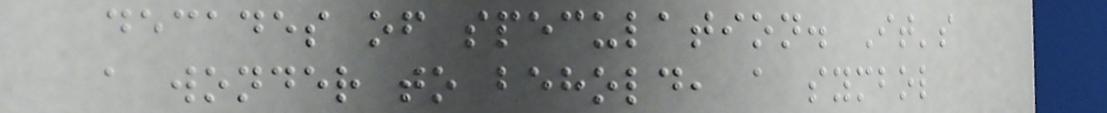decades of speculation. It's
a wonder to behold, a symbol
